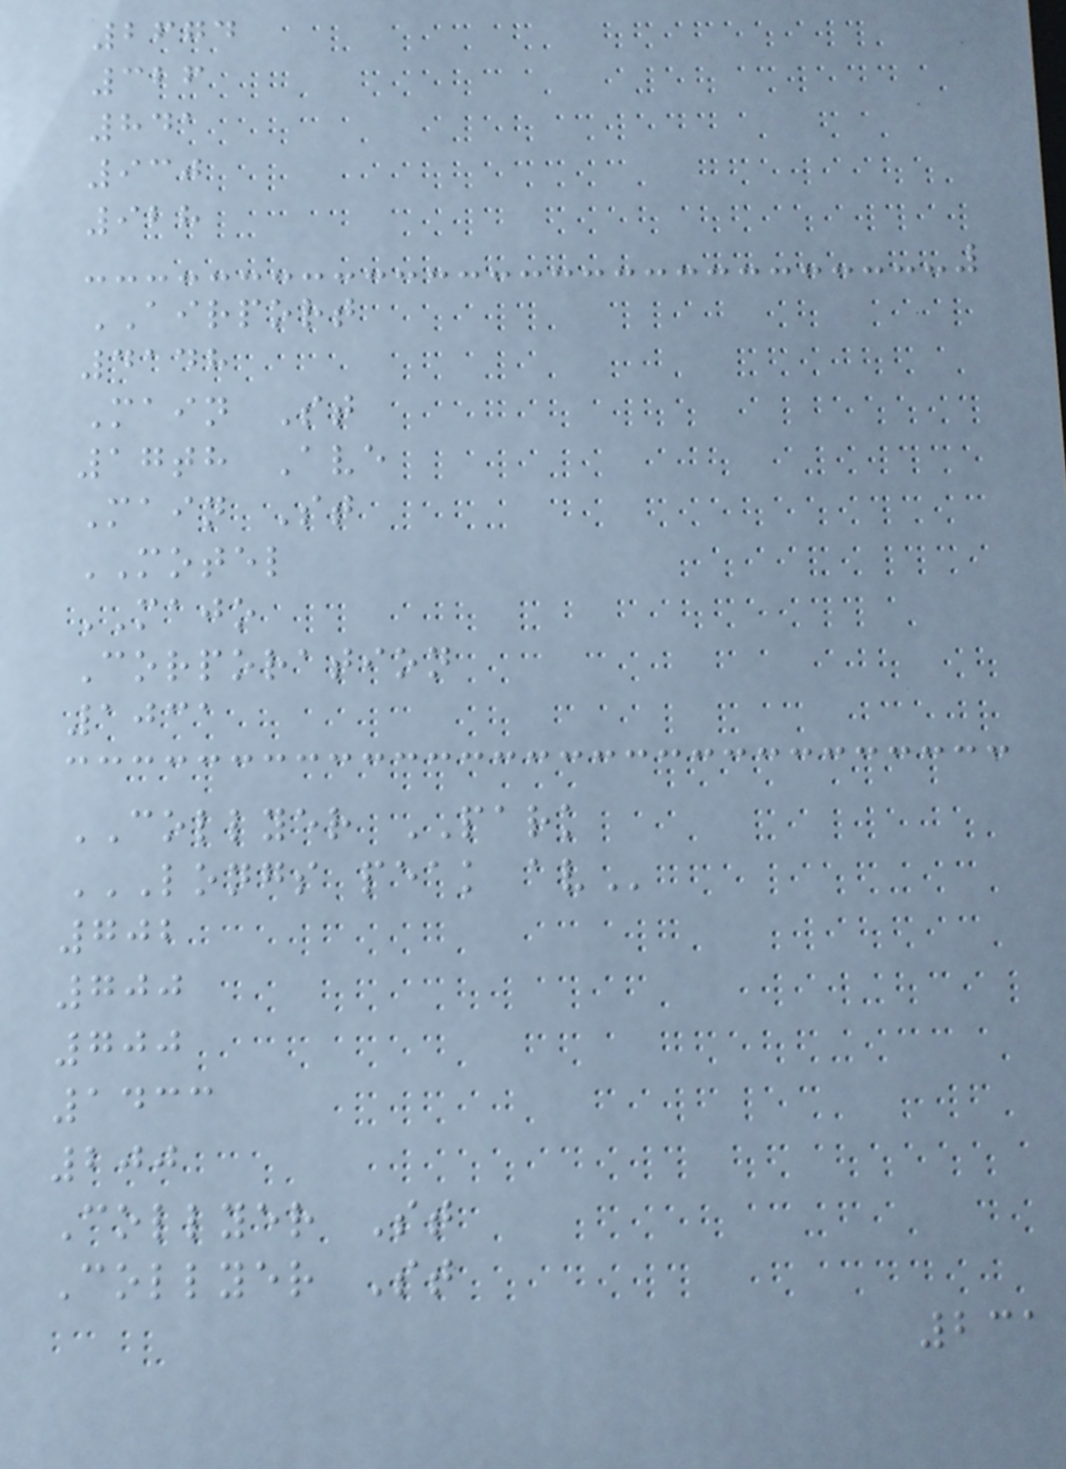2674
326
841
930
928
AIRPORT
4148
Main St
17th Ave
Main St
MOTEL
MAJO
Corporation
1031
COLLYER PARK
LONGS PEAK AV
702
700
700
1433
200
Collyer St
Collyer St
231
